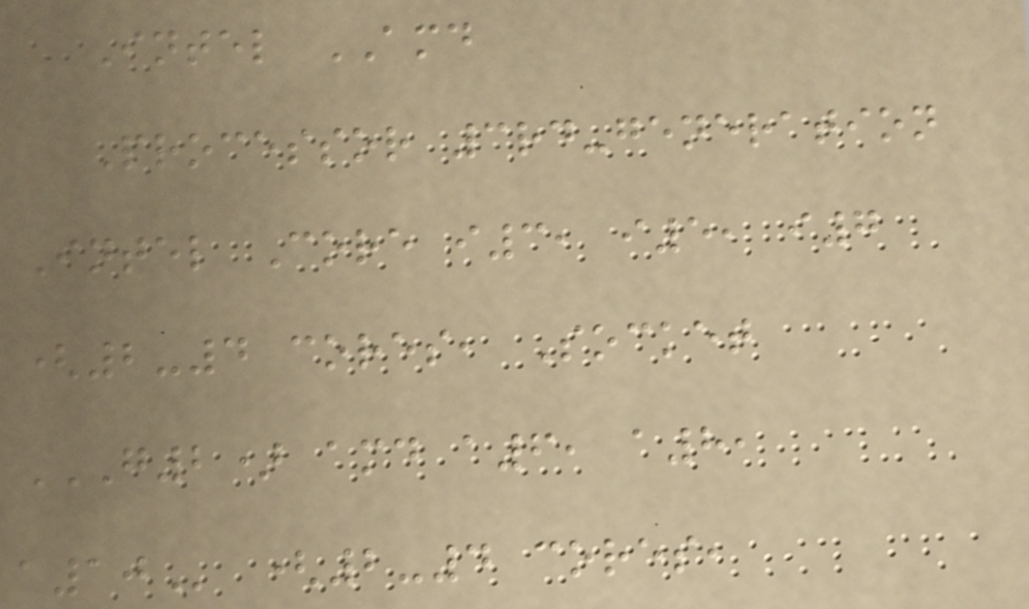Intel AMD
Processor 3rd-generation
Intel Core i3, i5, i7
(2-4 cores, Socket
G2) AMD A6, A8,
A10 (2-4 cores,
